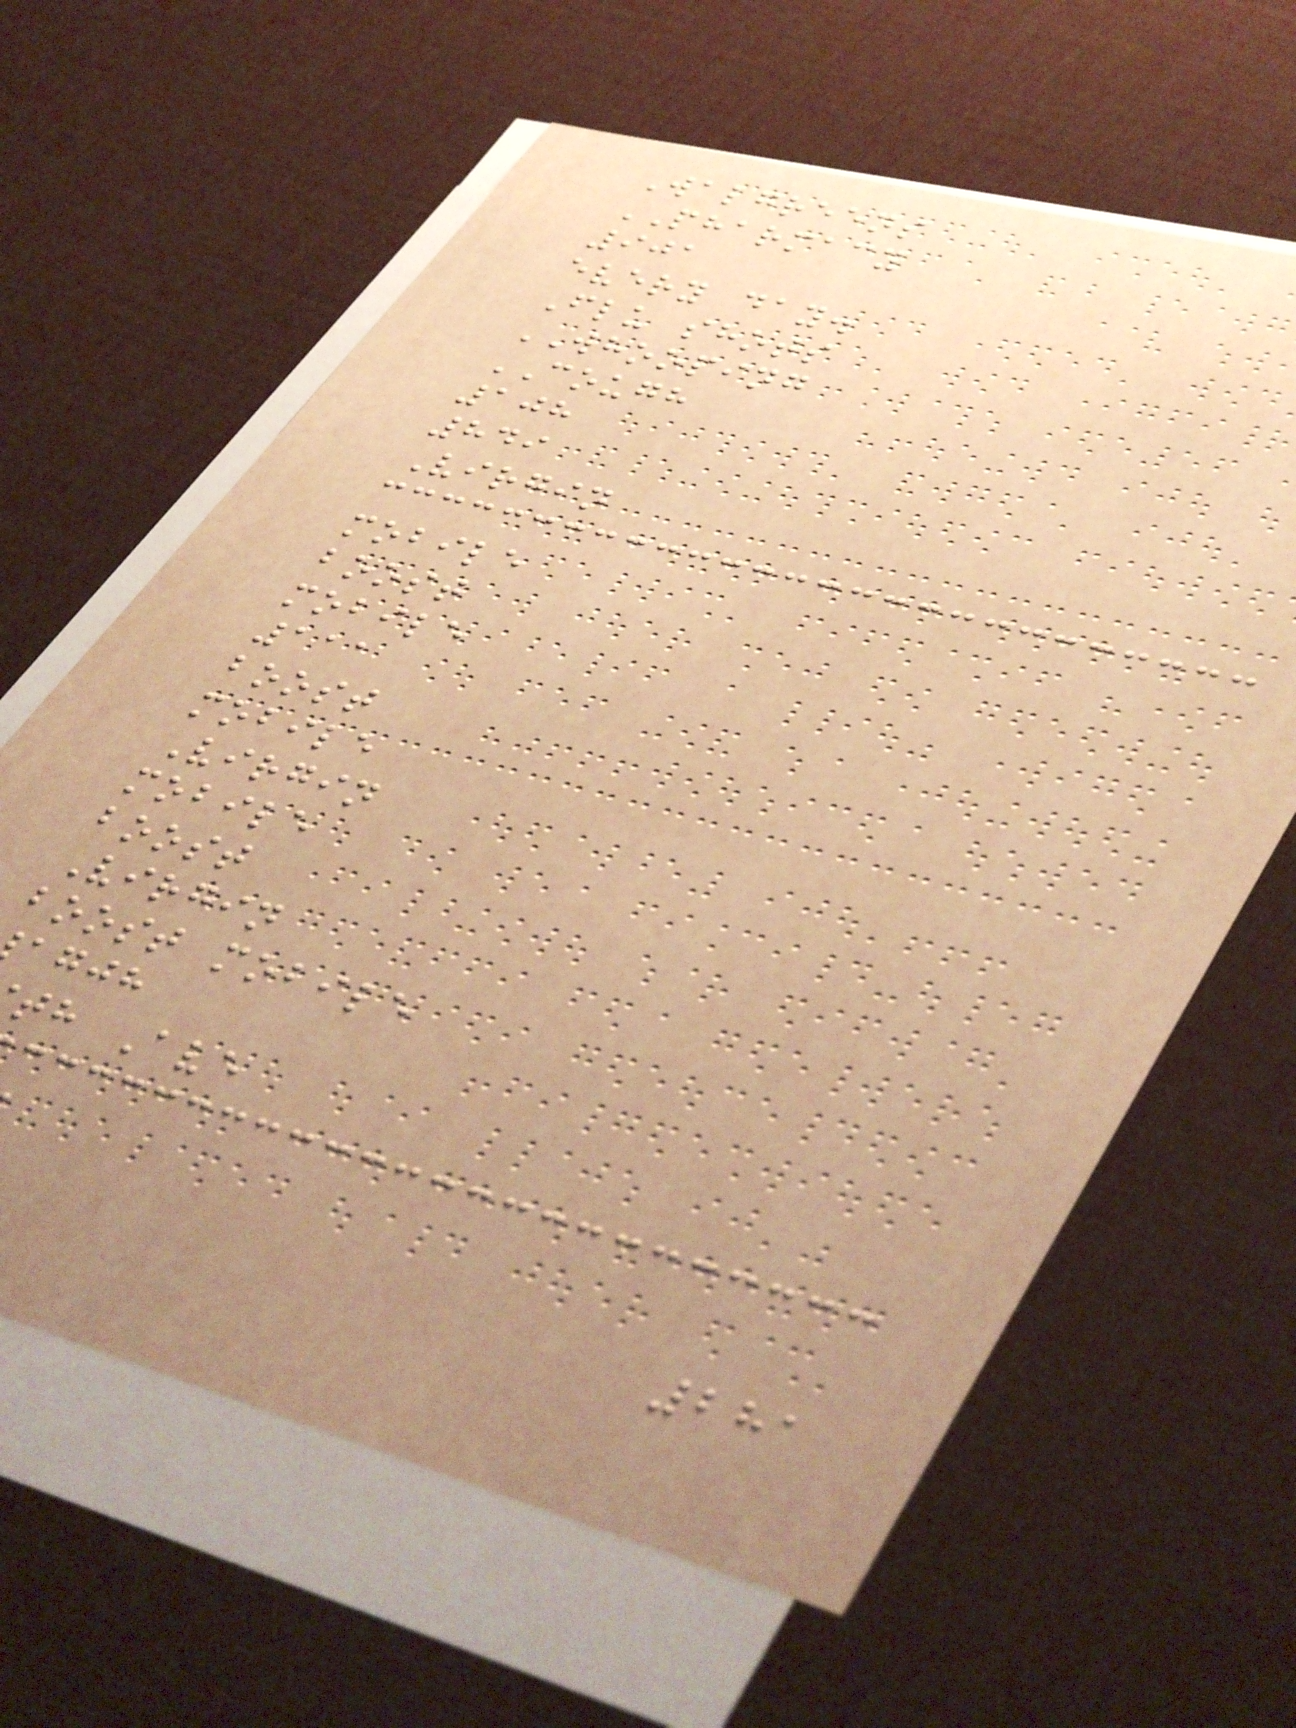Walgreens
PHARMACY
901
every day.
Flu shots
WHOOPING
COUGH
108
849
Virgin
mobile
boost
mobile
111
boost
mobile
Virgin
mobile
boost
Virgin
boost mobile
agjh
th Ave
281
